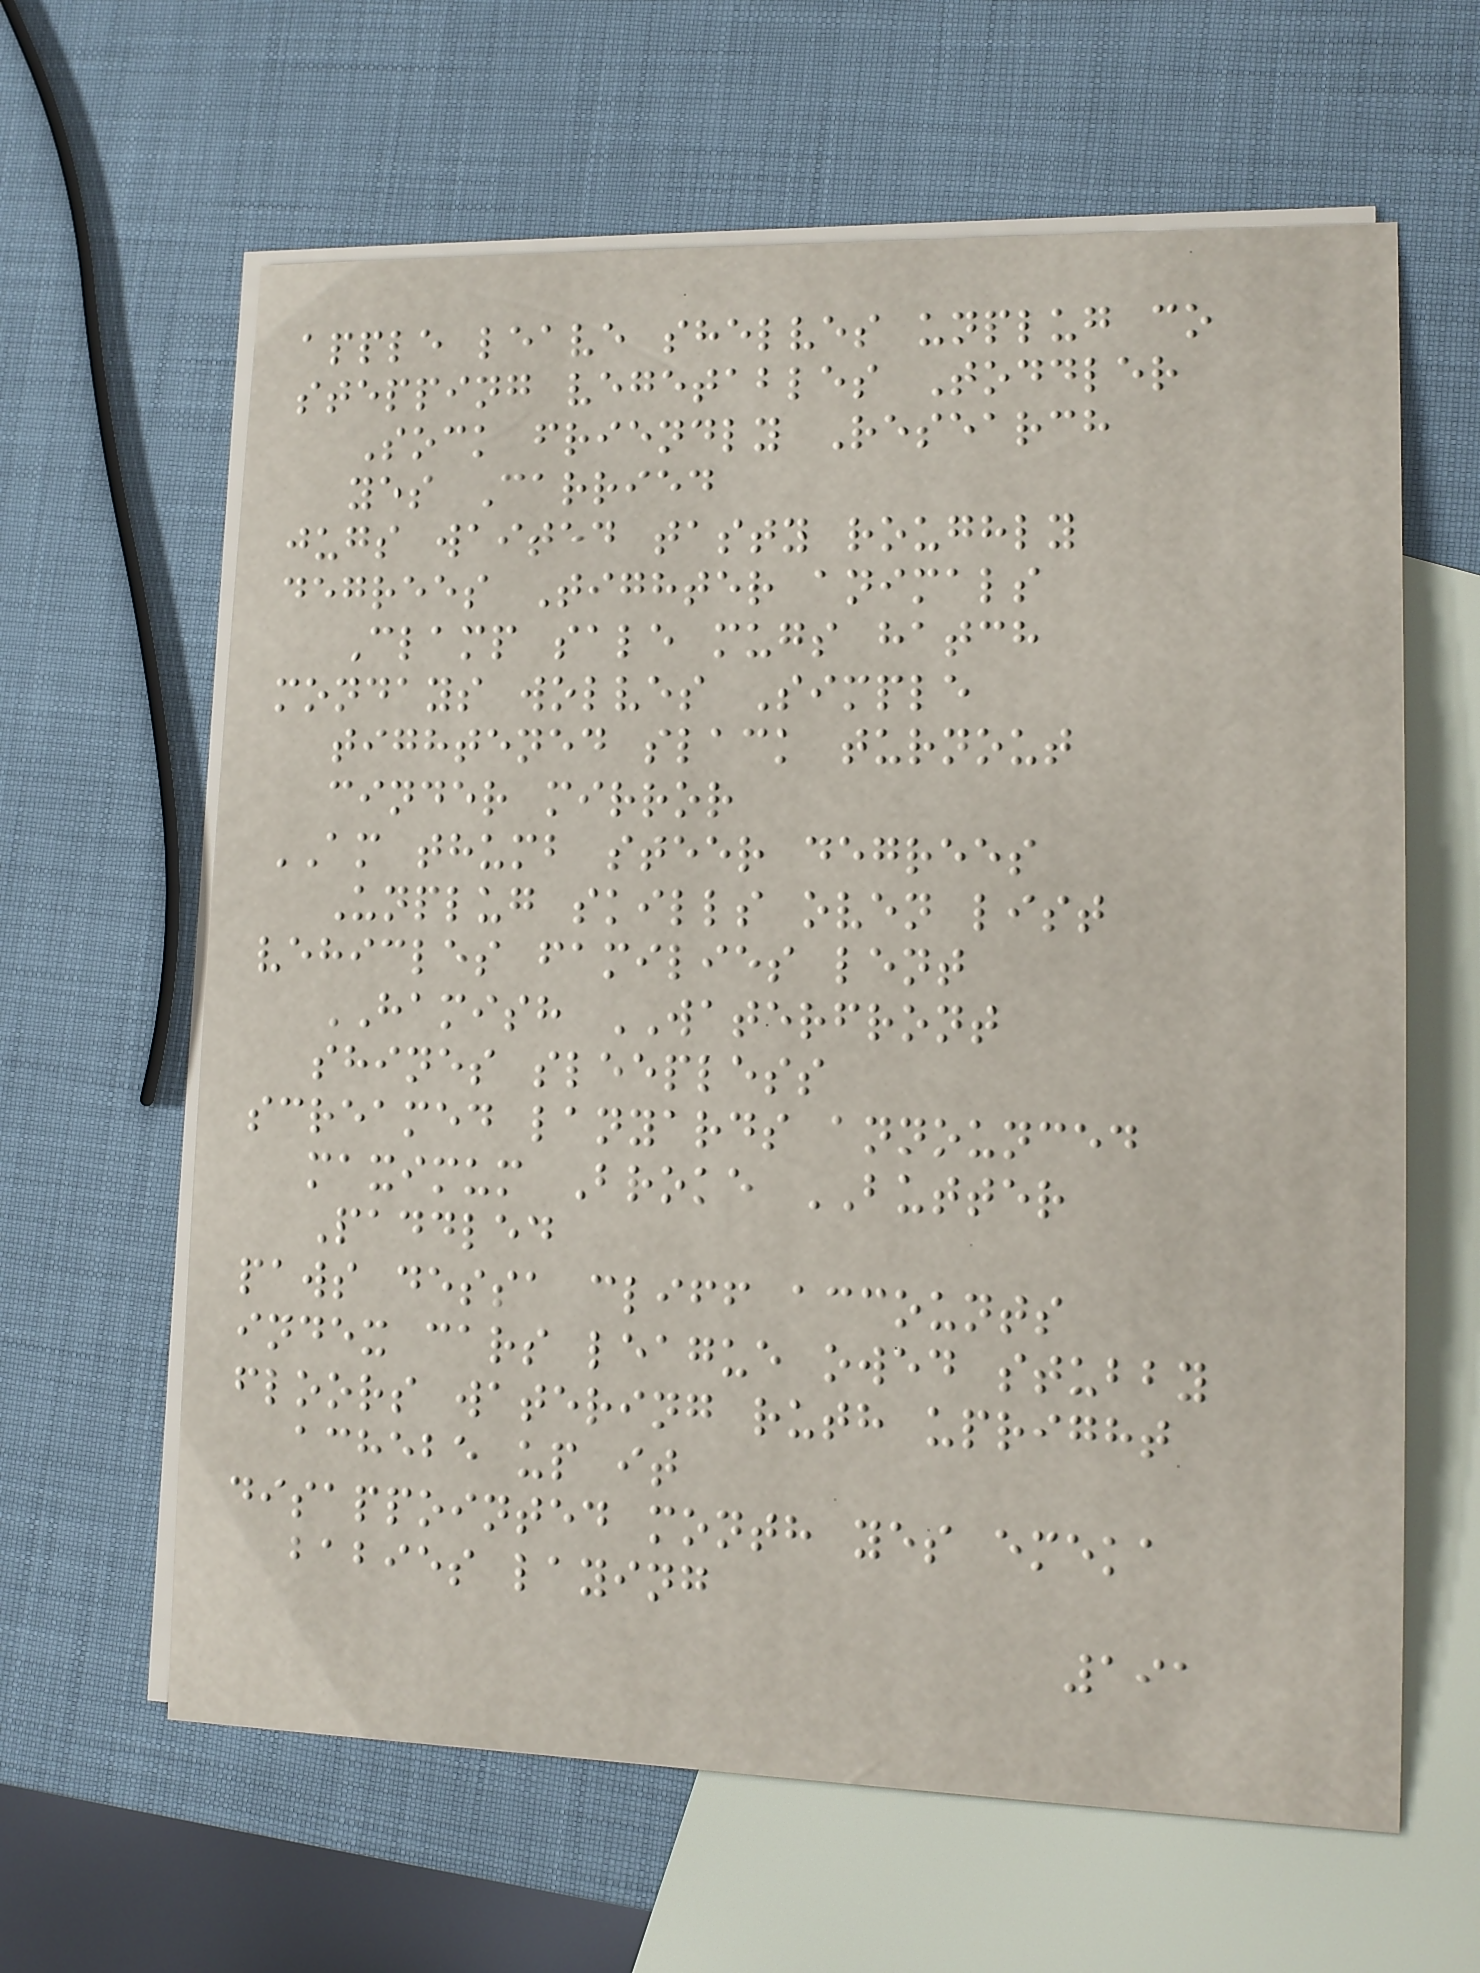apple leave shelves unplug co
stepping vegetables Toddler
Sock friendly Research
yes Carried
jugs waited tasty roughly
degrees Tighter animals
Clamp sale mugs hatch
mondays wolves Simple
tightened slack turnout
cinder mirror
AM thumb steer degrees
Unplug skills oven list
vehicles families lent
HAMISH WATERFRONT
shines sleepless
screamed lanyards announced
maximum Broke BUTTER
Paddled
paws dessa cliff accounts
index cars league owed stubby
floors watering ruth upright
achebe up it
disappointed month yes emeka
babies laying
191
